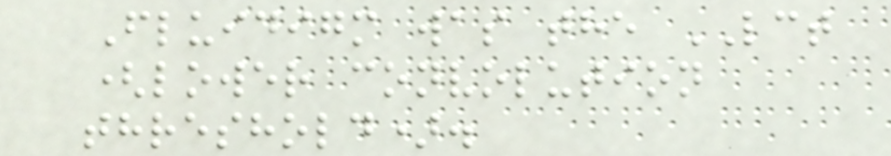Fluidigm was the LCT
(lower convolution
threshold).
